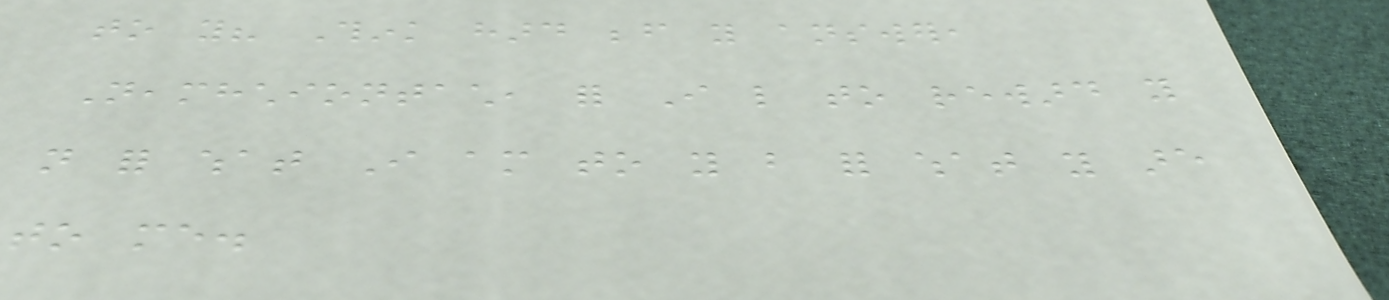to you? Think hard before you answer,
Neamhchiontach, for I like to reward you
not for what I am to you but for what you are
to me.
